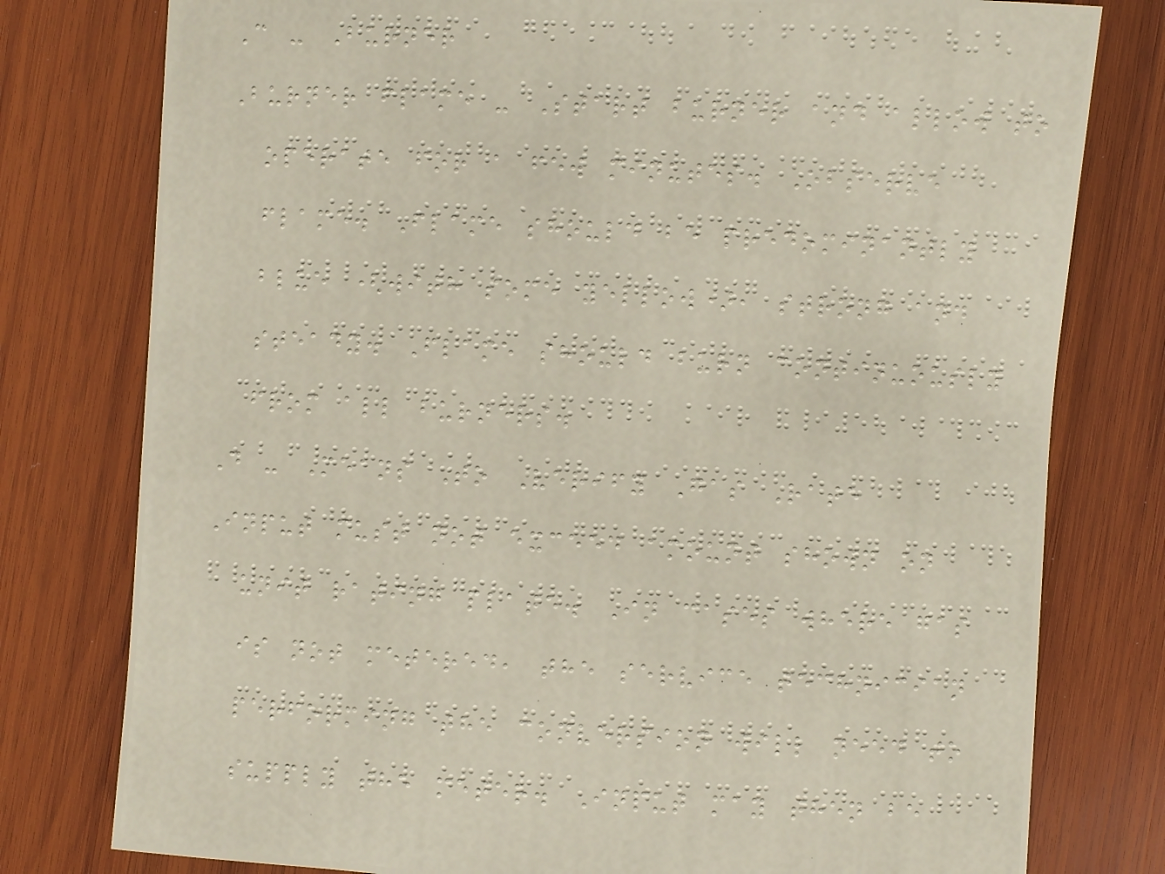C - Burner
Burner flame - Start burner and allow to
operate for a few minutes. Observe
flame. Flame should be predominantly
blue (with some yellow), strong and
steady. Flame should burn continuously
from all burners.
D - Means To Verify Gas Rate
Input must not exceed amount shown on
unit rating plate. In cases where gas
is not metered, the service technician
performing the conversion will need to
supply the meter. Input may then be
